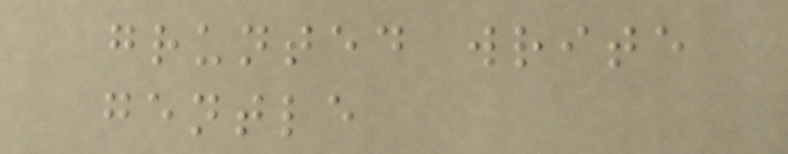grunted write
gentle
